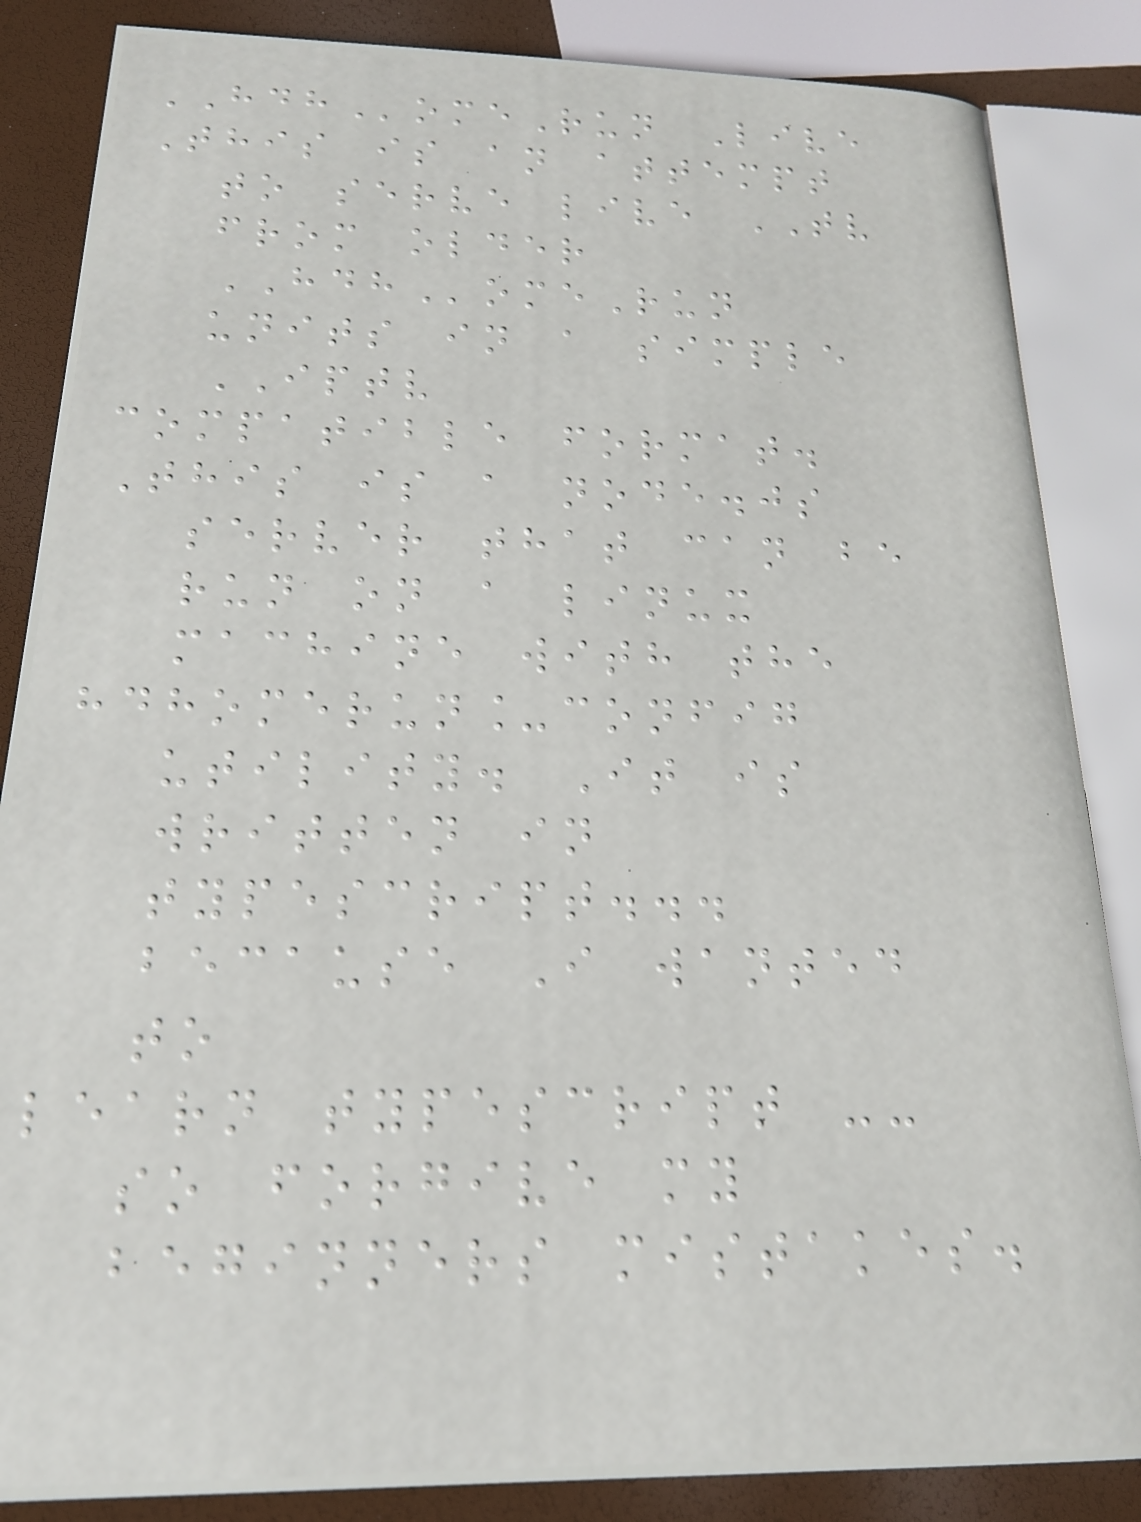HDHomeRun Live
This is an attempt
to serve live TV
from older
HDHomeRun
units in a simple
IPTV
compatible format.
This is a node.js
server that can be
run on a linux
machine with the
hdhomerun_config
utility. It is
written in
typescript...
because I wanted
to
learn typescript --
so forgive my
beginners mistakes.
